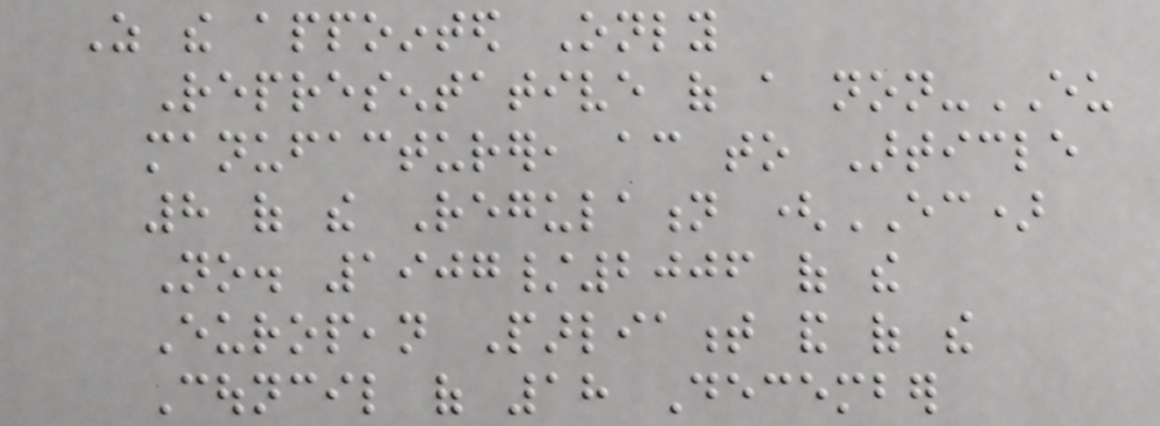As the appointed Only
Representative of a non-EU
manufacturer, according to Article
8 of the Regulation (EC)
No. 1907/2006 of the
European Parliament and of the
Council of 18 December
